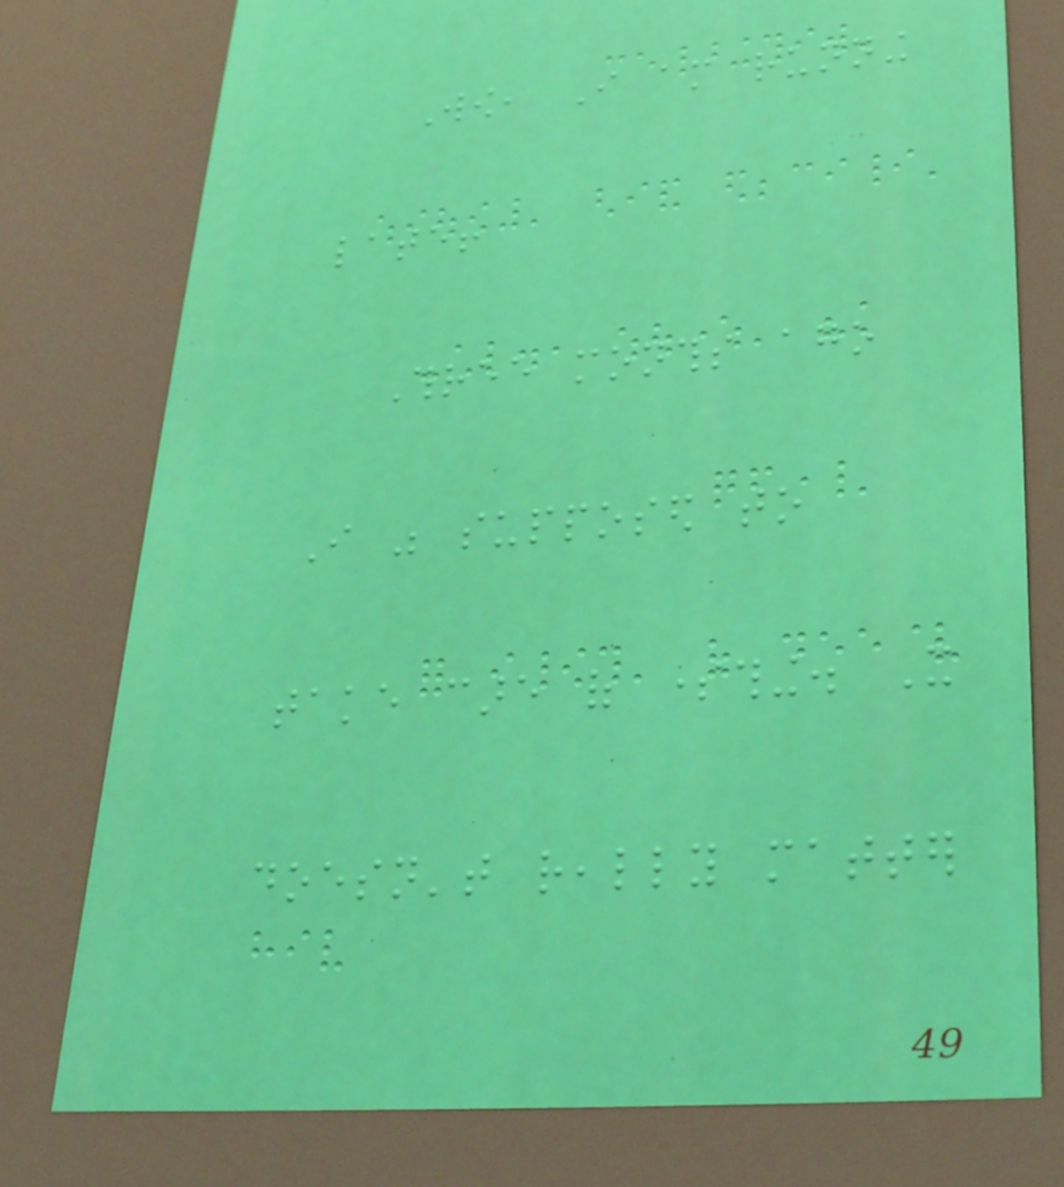Wow, I am running
late!
Three months ago
I was supposed to
take care of something. It
doesn't really matter
